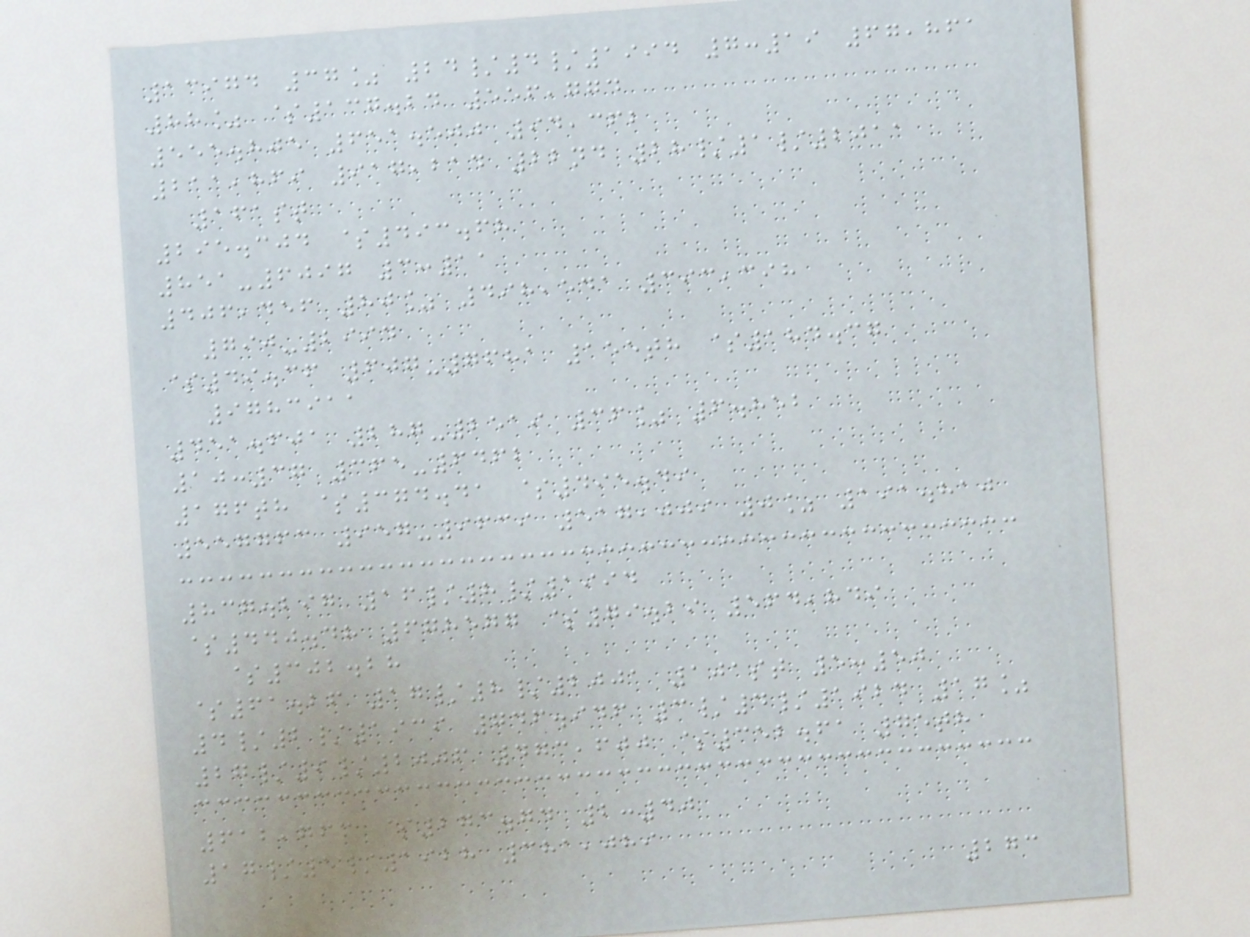13974 37% 24/4/1994 7:19 67,861
88% $137.24 556,774
555.805 651.500 94,362
211,869 917,214 22nd 28/1/2011
161st
295.304 $493.68
851-6097 3:11
406,456 80% 498,541 393,398
790-2994
$49.36 607-7681 155th $184.37
9783911
451.601 287-2519 36% 6.852
10:37 365-6462
176th $374.41 $495.49
557763 957-9639 517,009 0% 191.810
837.297 16/8/1994
$440.48 678577 $79.29 564,849
$302.28
$61.26 17/8/2001 101st 5:50
4/2/1939 746.946 3/4/1924 17%
27/9/2006 473,600 $352.61 75th
612,763 $273.74 2:40
17/5/1928 381,089
273
